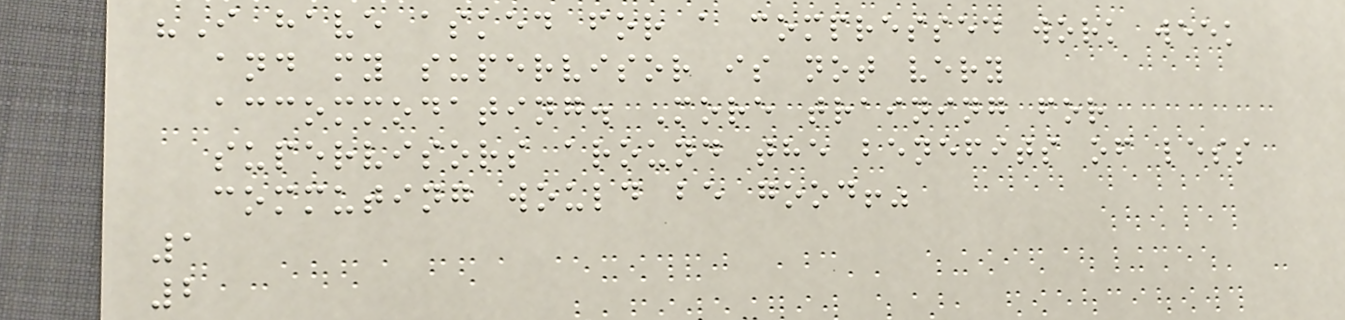"I have asked for a compressed work week
and my supervisor is not very
accommodating. More training for
supervisors around the benefits of less
commuting would be good!"
1
2
